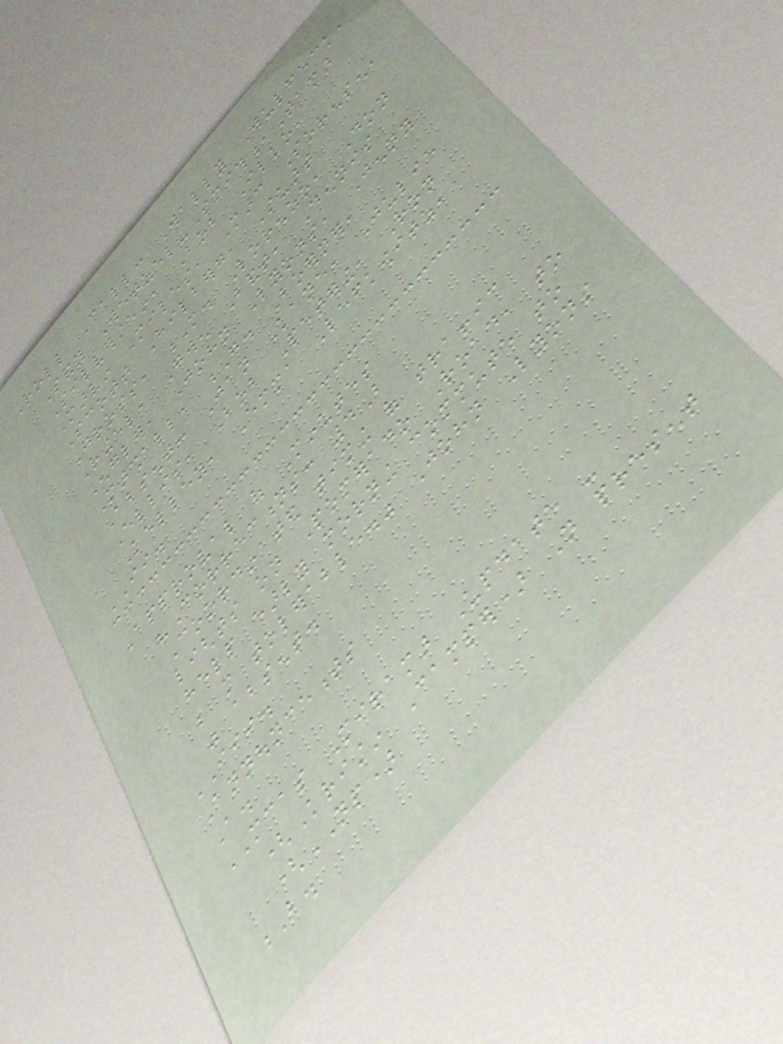Roll Call: Wally Wulfeck,
Sandy Wetzel-Smith,Tamar
Silverstein, Bob Ilko,
Marvin Miles, Marc Sorensen,
Scott Hilberg, Stuart
Gross, M. Lorenzo, Don
Ringel, Gwen Bandt, Dennis
Engler, John Lyons, Jenny
Marshall, G. Boerner,
Absent: Jan Kane, Julie
Ellis, Bob Petering, Ron
Kelley, Emma Lefkowitz,
II.
Approval of Minutes
"Corrections: 4B
Coordinated timing of traffic
lights on Pomerado Road, to
help early morning commute to
be more tolerable." John Lyons
was absent.
III.
Announcements
A.
MCAS Miramar Update -
(Kristin Camper) Not present
(NP)
B.
